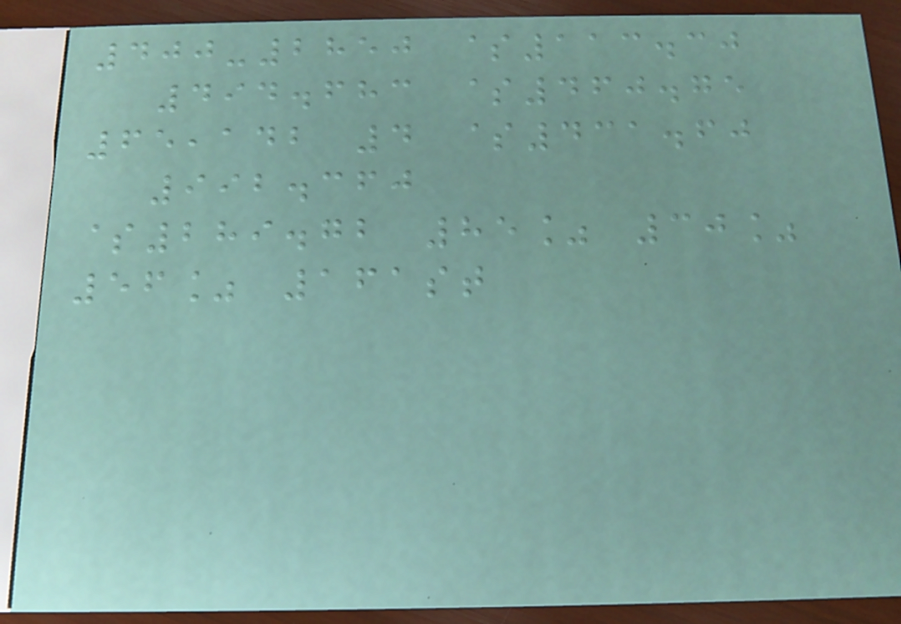400-2850 $113.30
494.683 $460.75
65,142 4 $431.60
992.360
$289.72 85% 30%
56% 161st
